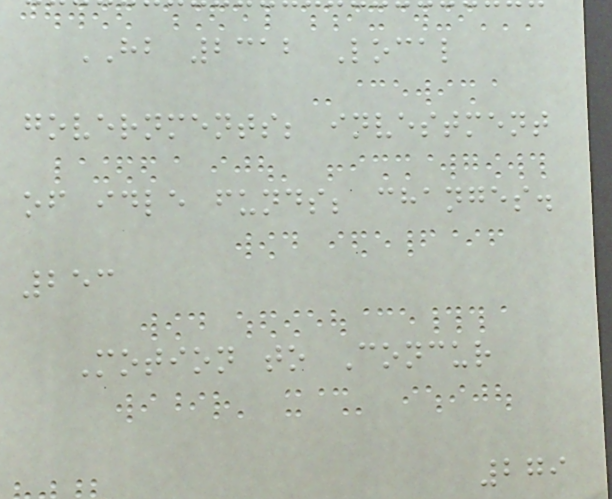HB 2312 Local
governments; investment
of idle funds; changes.
253
Motion to Concur
279
